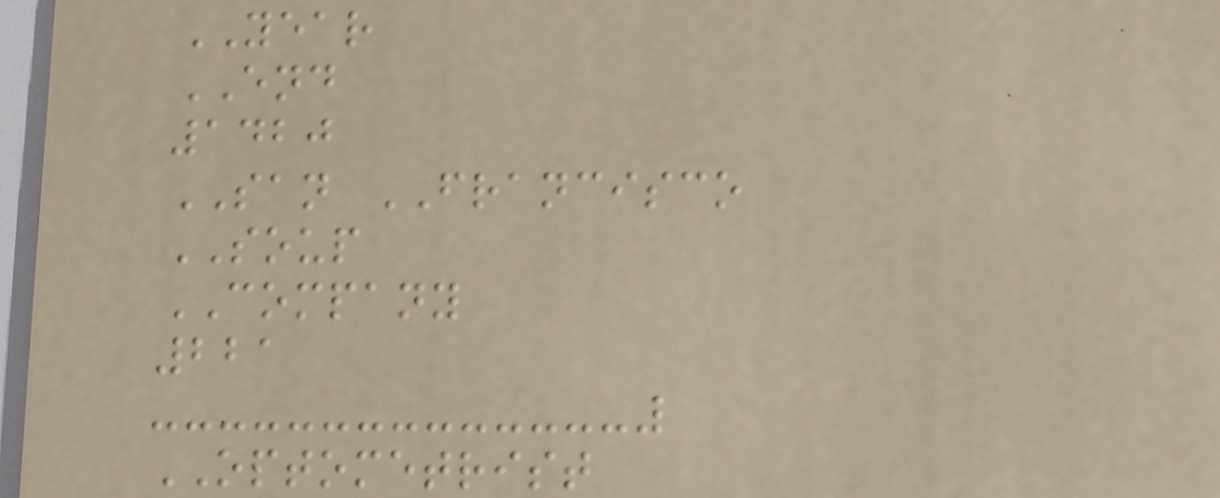YEAR
END
1420
SAN FRANCISCO
SOUP
COMPANY
221
OPTOMETRIST
